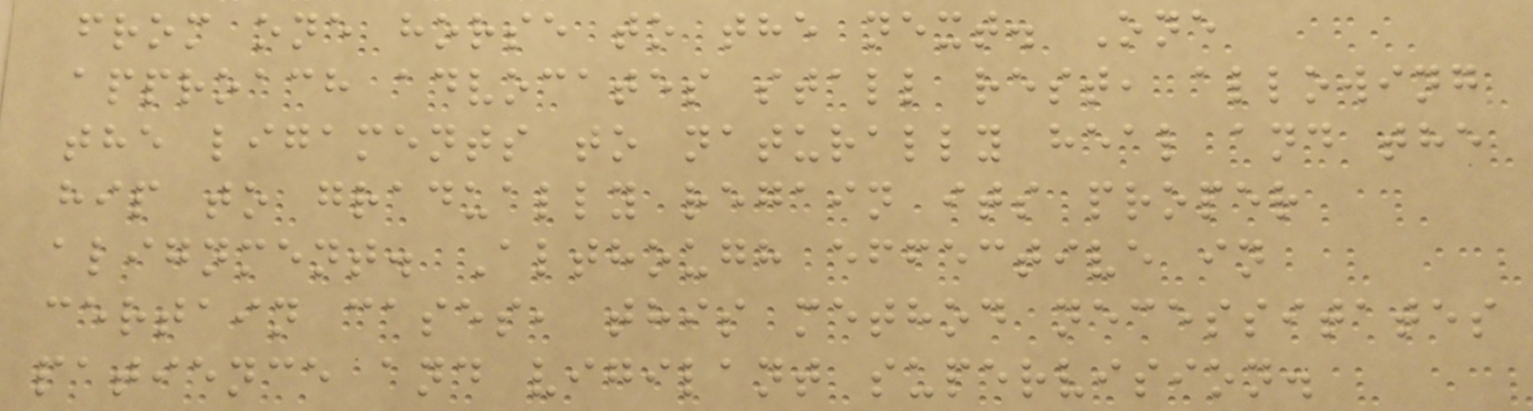from one horse to the next. One
approach advocates stall rest, allowing
the ligaments to naturally heal and the
hip to gradually regain its proper
alignment. Although effective in
certain cases, this method necessitates
patience and vigilant supervision.
